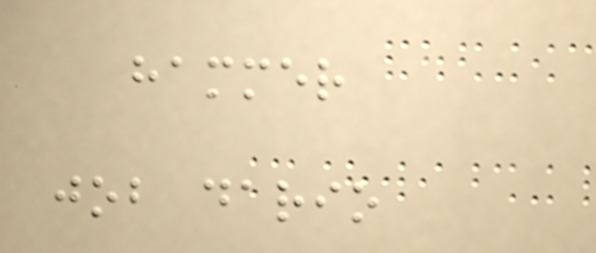hammer
job dario
